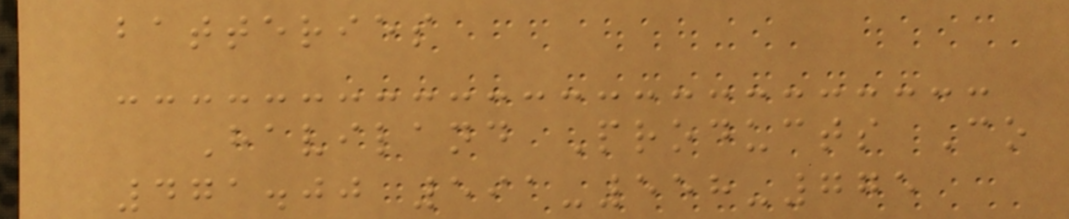batteries
Haviland Products Co
471.00 591-558-775
